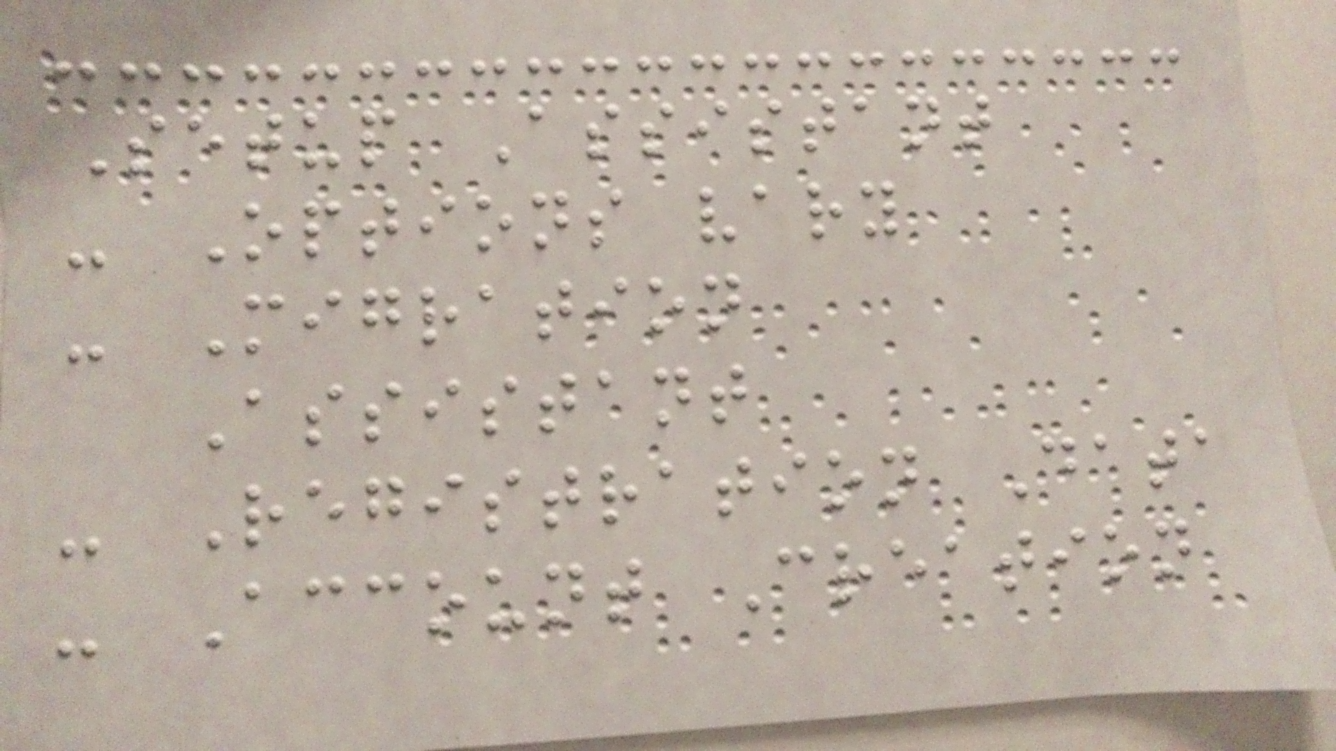Setup Assistant
- Options vary
- Migration
Assistant
- Registration Data
- Account Creation
